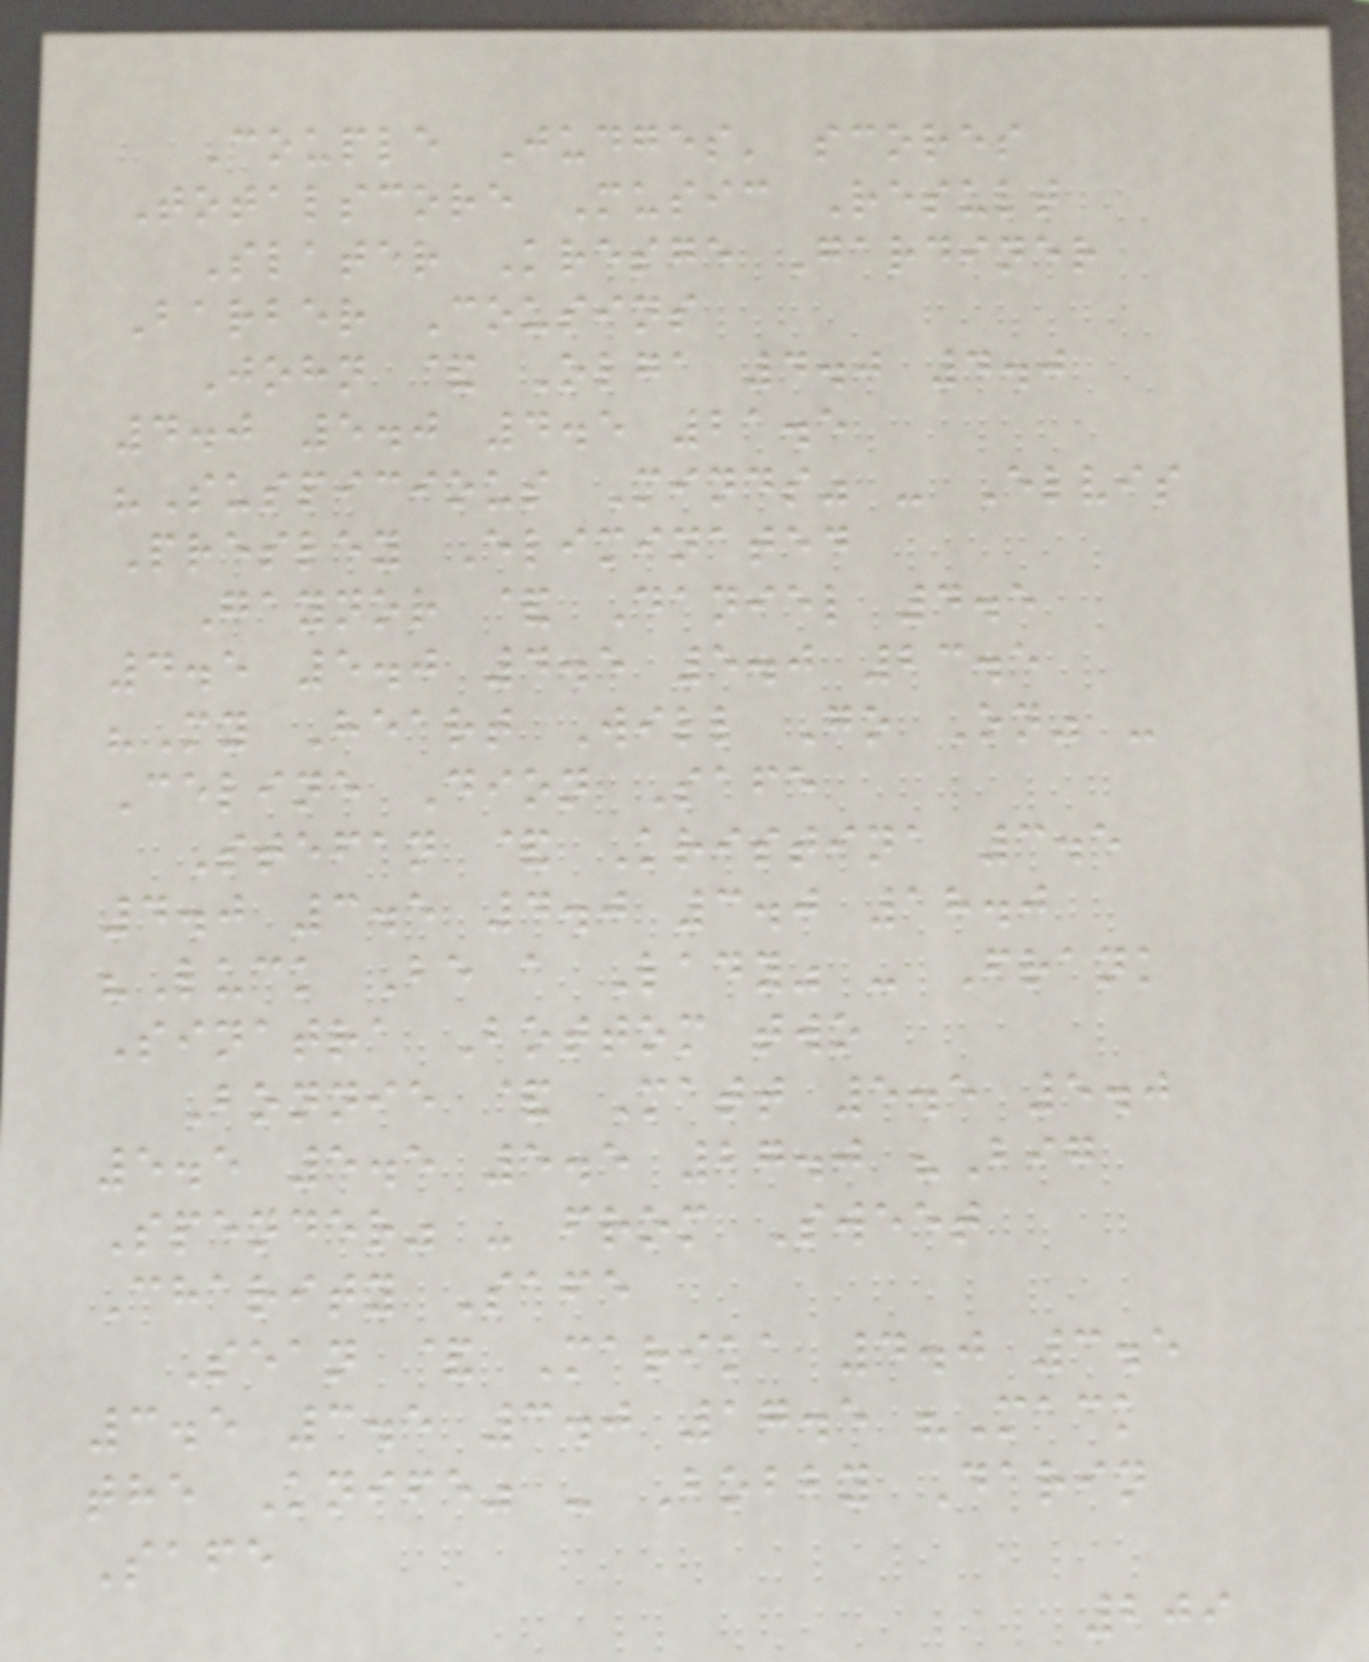Couple Judges' scores
Totalscore Music Result
Slater Kresge Gardiner
Barber Cousins
John & Olga 4.0 4.0
4.0 5.0 4.5 21.5
"Suspicious Minds" - Elvis
Presley Eliminated
Gaynor & Daniel 4.5
4.5 5.0 4.5 5.0 23.5
"My Heart Will Go On" -
Celine Dion Safe
Stefan & Kristina 3.5
4.0 3.5 4.0 3.0 18.0
"Luck Be a Lady" - Frank
Sinatra Bottom two
Bonnie & Matt 5.5 5.0
5.5 5.5 5.5 27.0 "Big
Spender" - from Sweet
Charity Safe
Sean & Marika 4.0 3.5
3.5 3.5 3.0 17.5 "Mack
the Knife" - Bobby Darin
Safe
209
